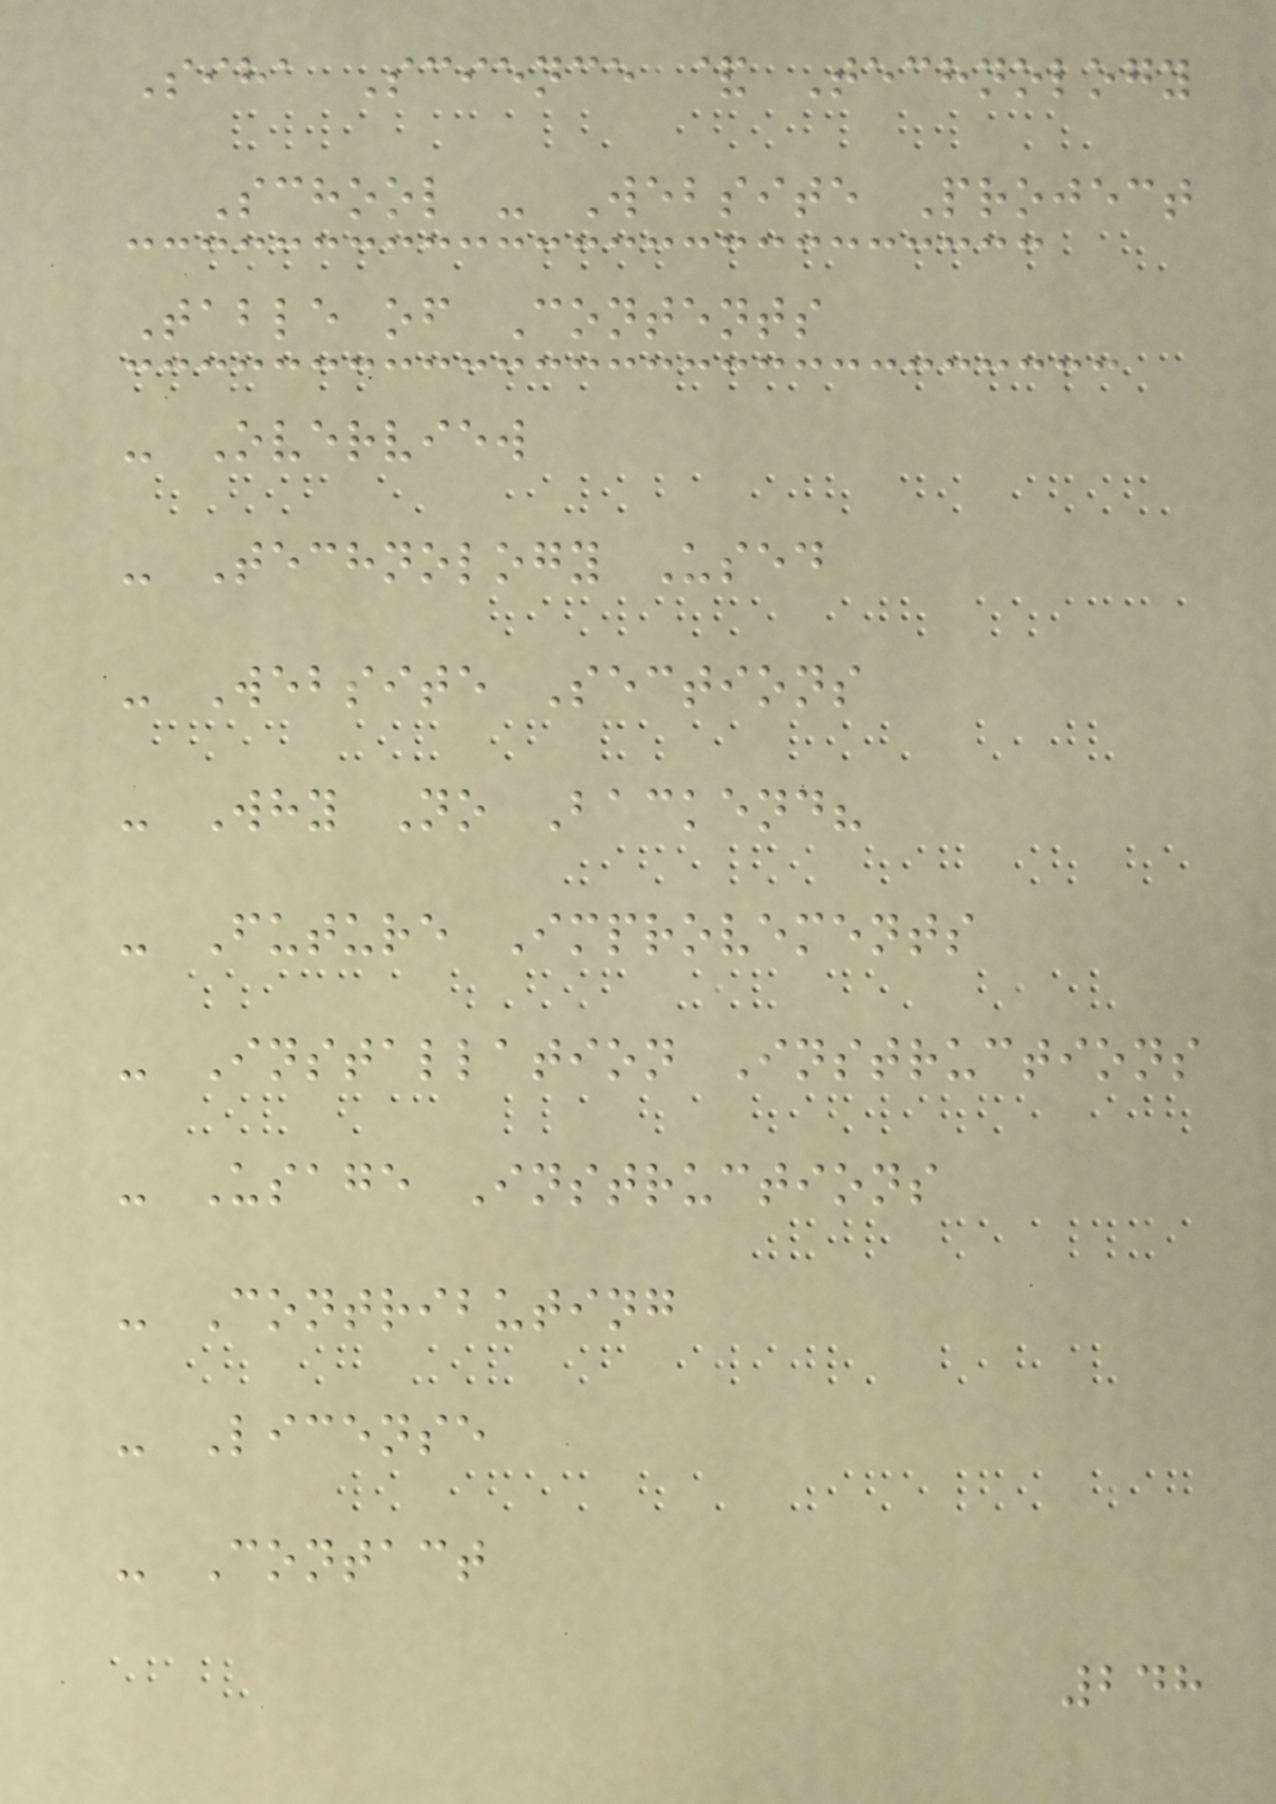Siha Science & Technology
School - Website Project
Table of Contents
- Overview
- Technology Used
- Website Sections
- Why No Backend?
- Future Improvements
- Installation Instructions
- Usage Instructions
- Contributing
- License
- Contact
248
